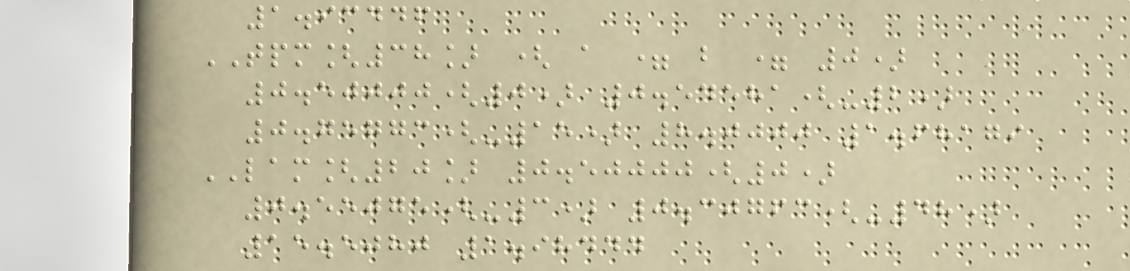1.93446
TPM[38] ( a = b = 0)
0.50000(0) 0.54581(-2)
0.75773(-15) 8.0000 1.68179
LAM[20] 0.50000(0)
0.55075(-3) 0.30763(-48)
15.5080 1.98444
